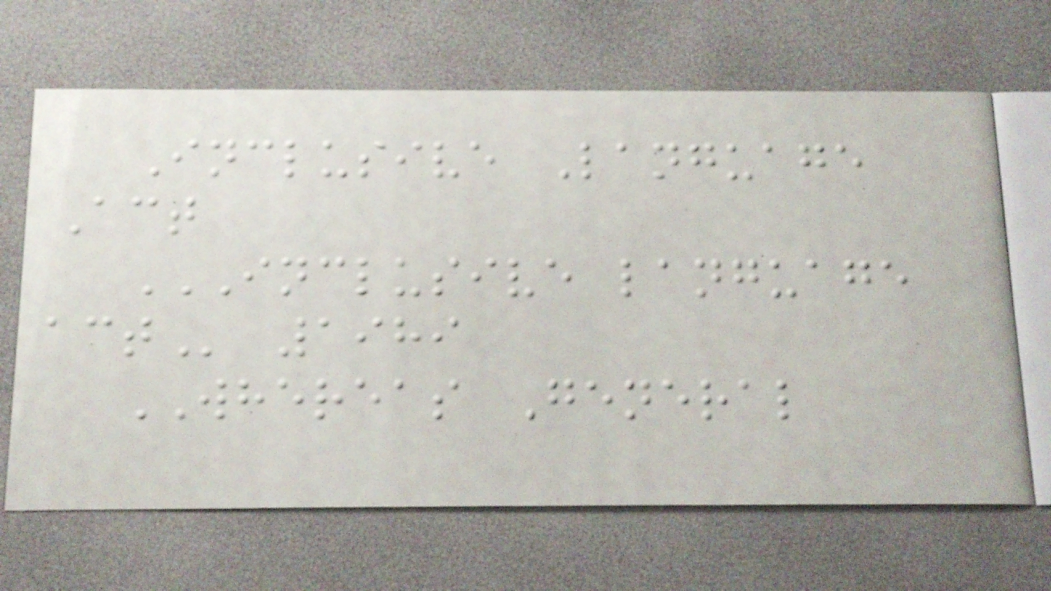Inclusive Language
Act
INCLUSIVE LANGUAGE
ACT 1989
WHEREAS General
